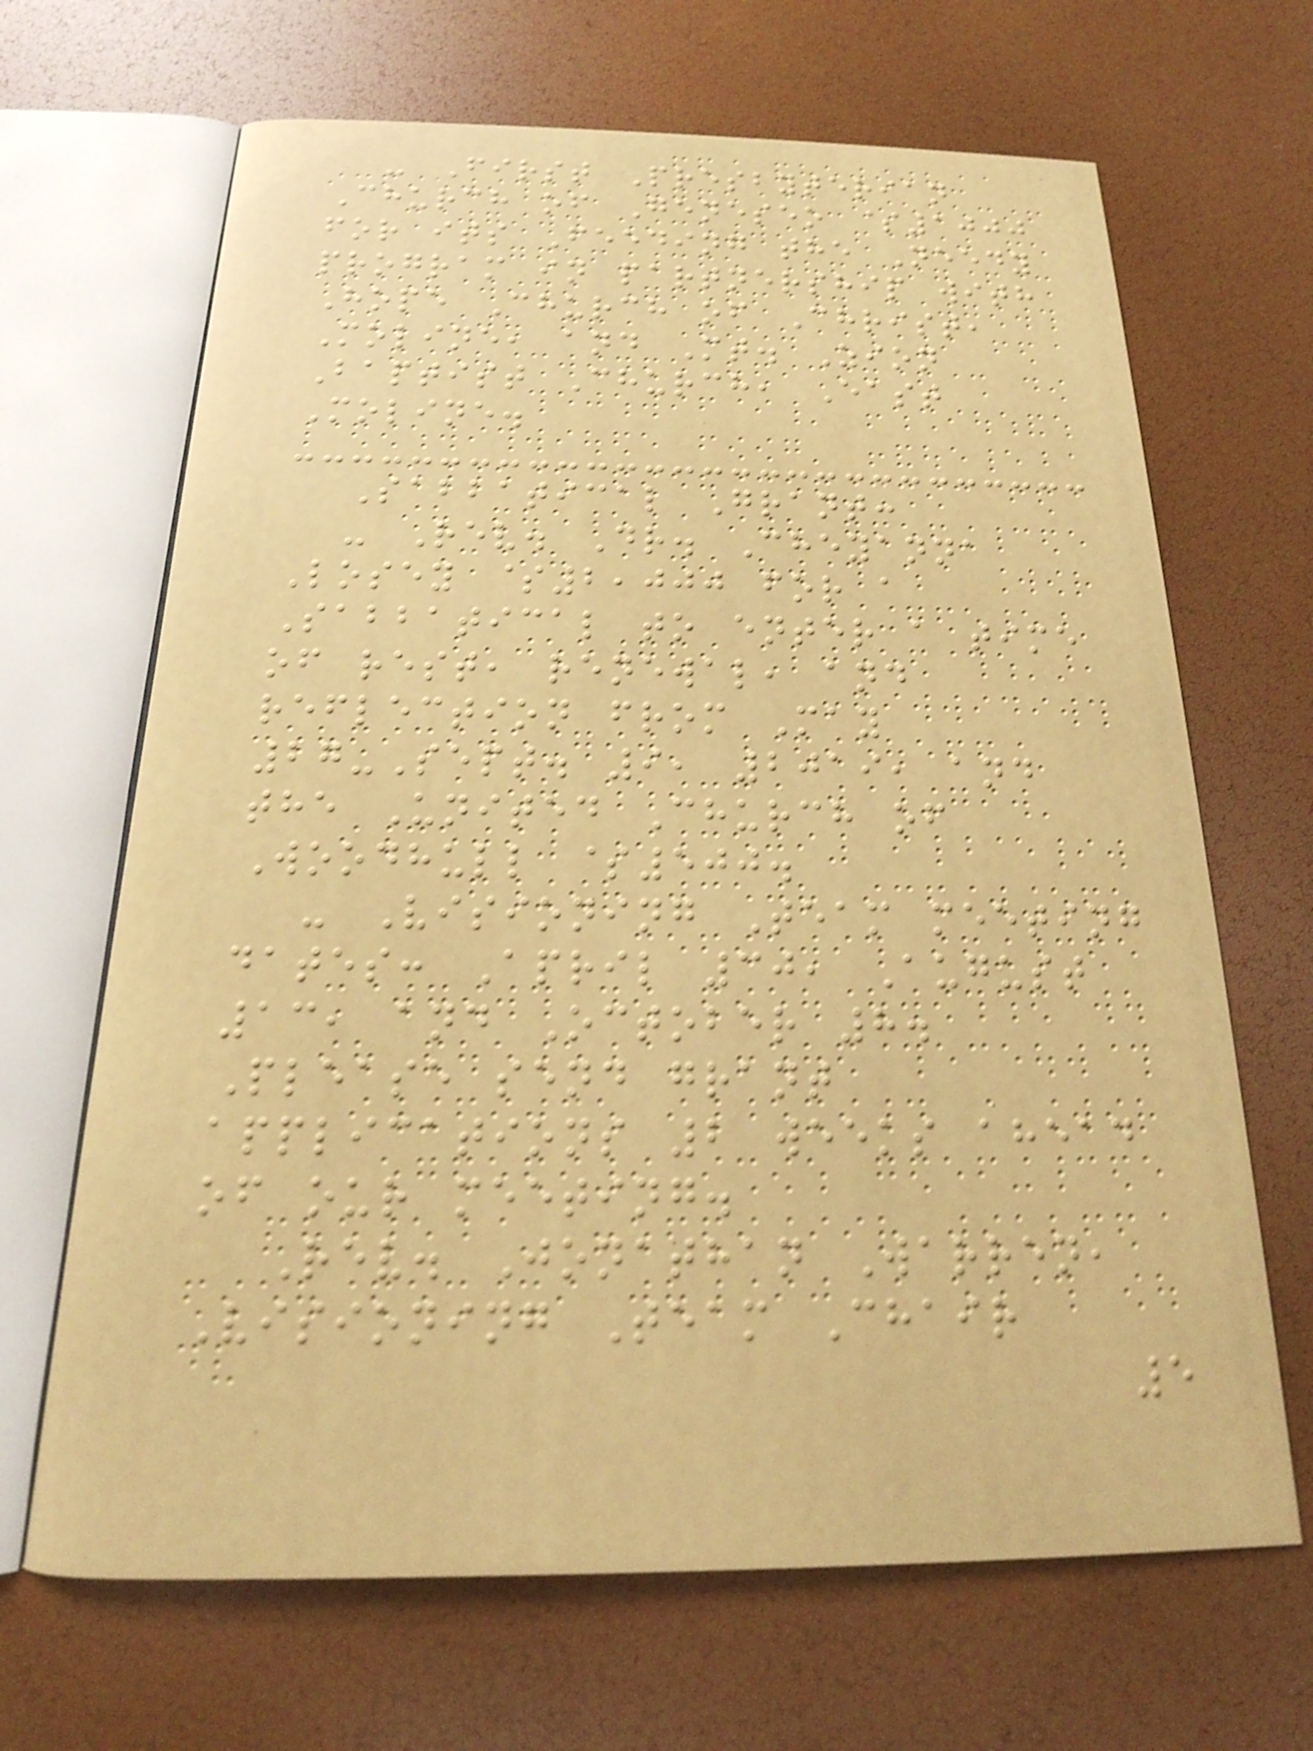- First Presbyterian
Church of Geneseo $1000
for its Feeding the Needy
program in partnership with
Hope Church of Christ,
Moline, and Mt. Zion
Baptist Church, East
Moline.
Sabbatical Grant:
- Rev. Dr. Cheyanna
Losey $2,000 for a
Sabbatical to enter a time
of rest, renewal, and
reflection from May
27-Sept. 9, 2019, and
the United Church of
Woodhull $500.
- Visioning Team meeting
dates: April 30, August
13, and October 8.
Please send grant
applications 2 weeks ahead
of our meeting.
Rev. Jonathan Warren,
Visioning Team Chair
5
